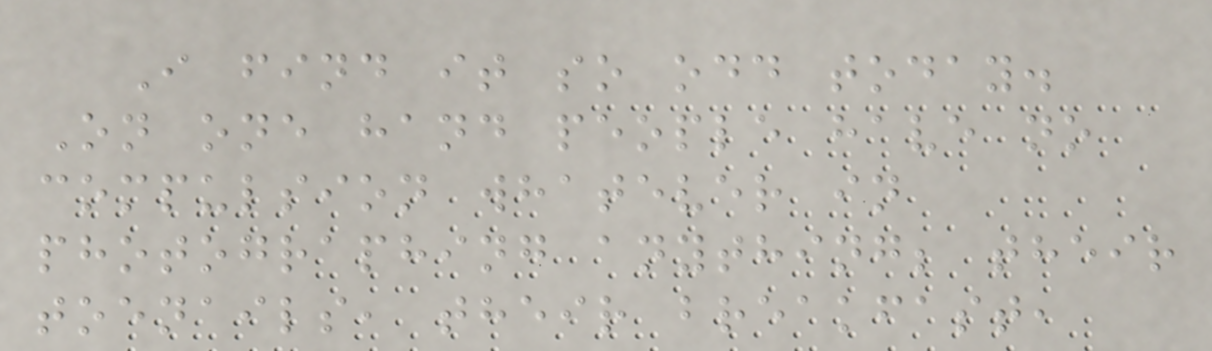I find it so odd today.
On one hand people have no
compulsion whatever in
photographing anything; their
toenails, their breakfast,
